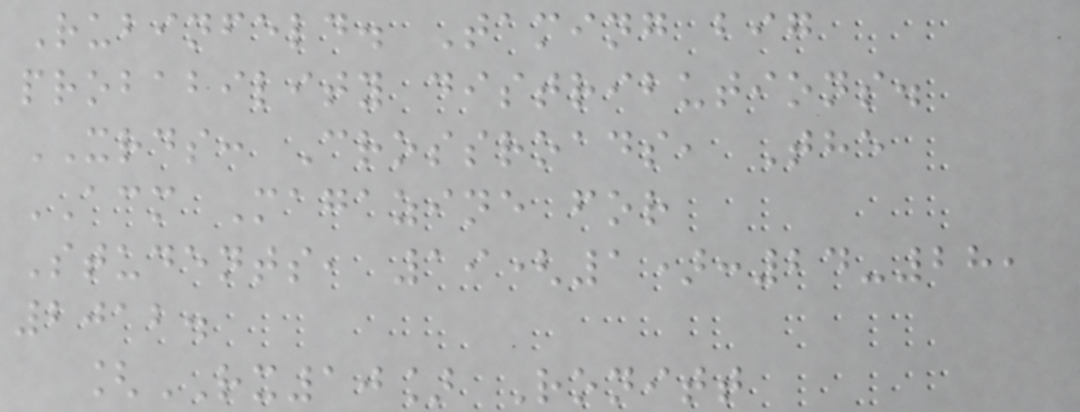Rubinfeld. Taming big
probability distributions.
XRDS: Crossroads, The
ACM Magazine for
Students, 19(1):24-28,
2012.
[RX10] Ronitt
